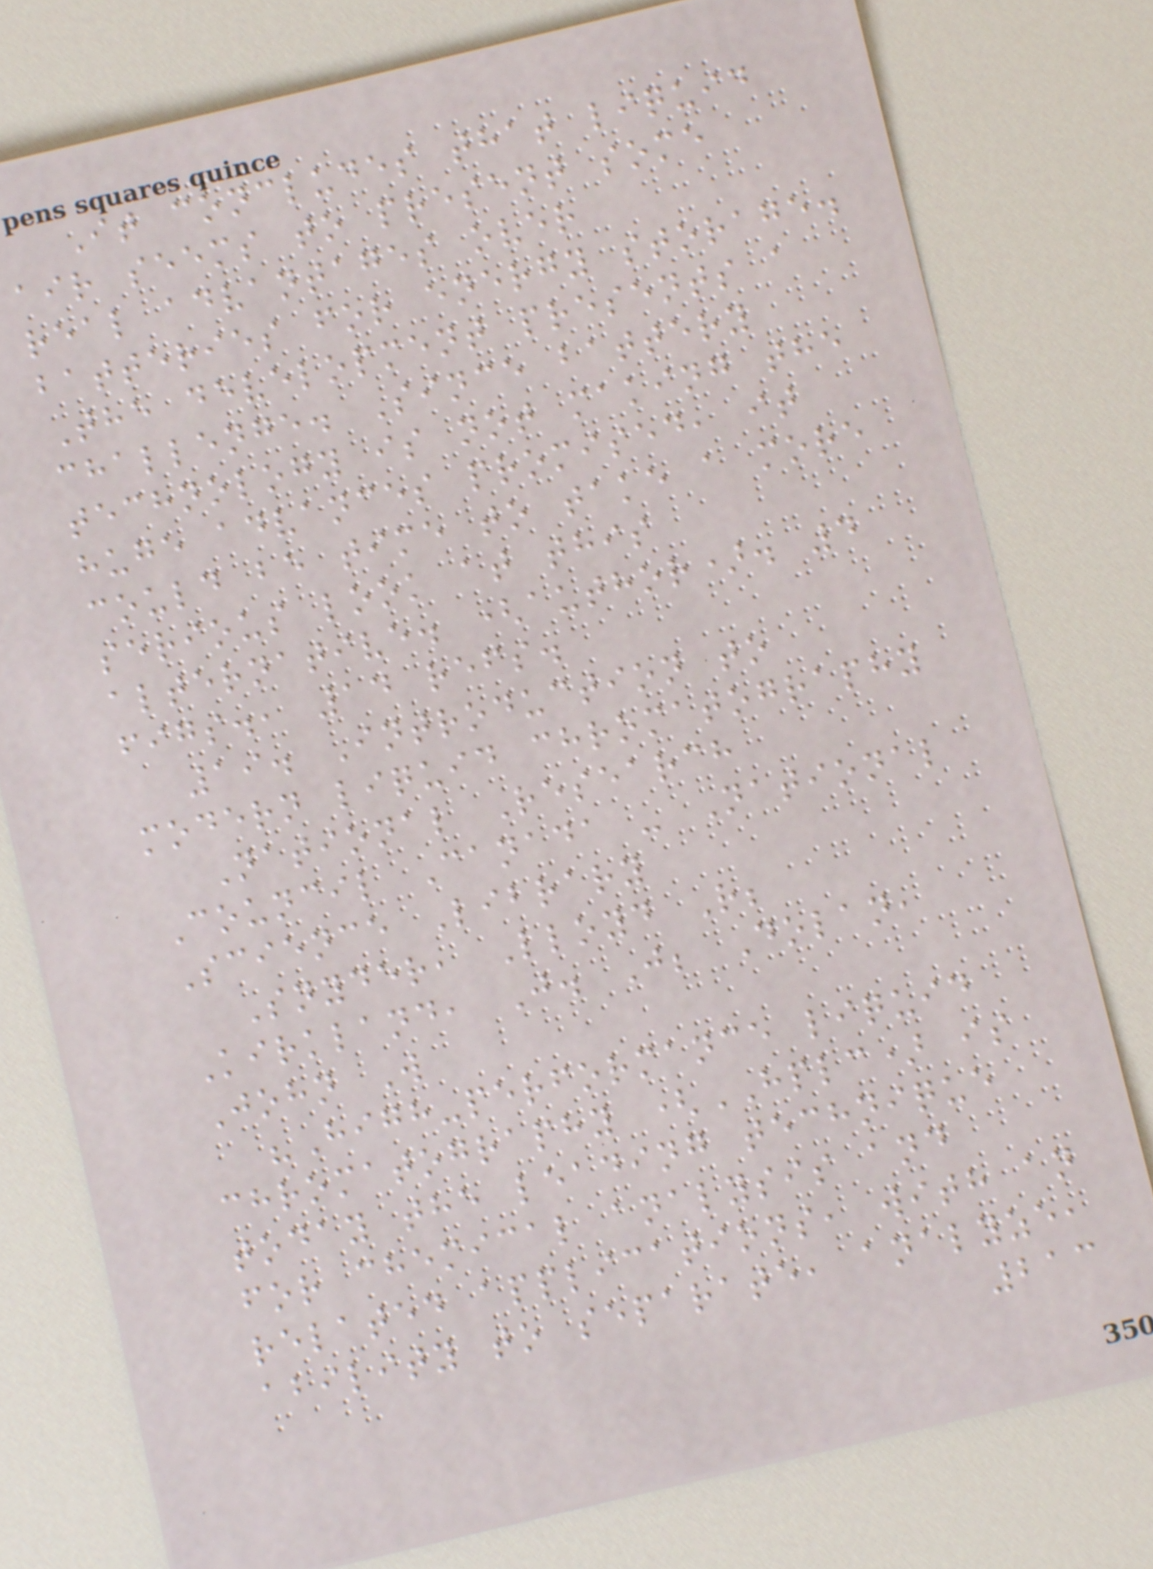It concludes that liquid
air seems to present some
real advantages over
batteries for energy storage.
The development presents a
challenge. Since battery
technology is not making the
huge advances promised, it
could be time to take a more
serious look at this
alternative. (author). 4
figs., 14 refs.
19. Introduction to
modern liquid chromatography
National Research
Council Canada - National
Science Library
Snyder, Lloyd R;
Kirkland, J. J; Dolan,
John W
"High-performance liquid
chromatography (HPLC) is
today the leading technique
for chemical analysis and
related applications, with an
ability to separate, analyze,
213
